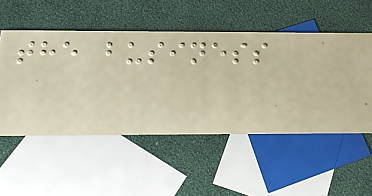the business
